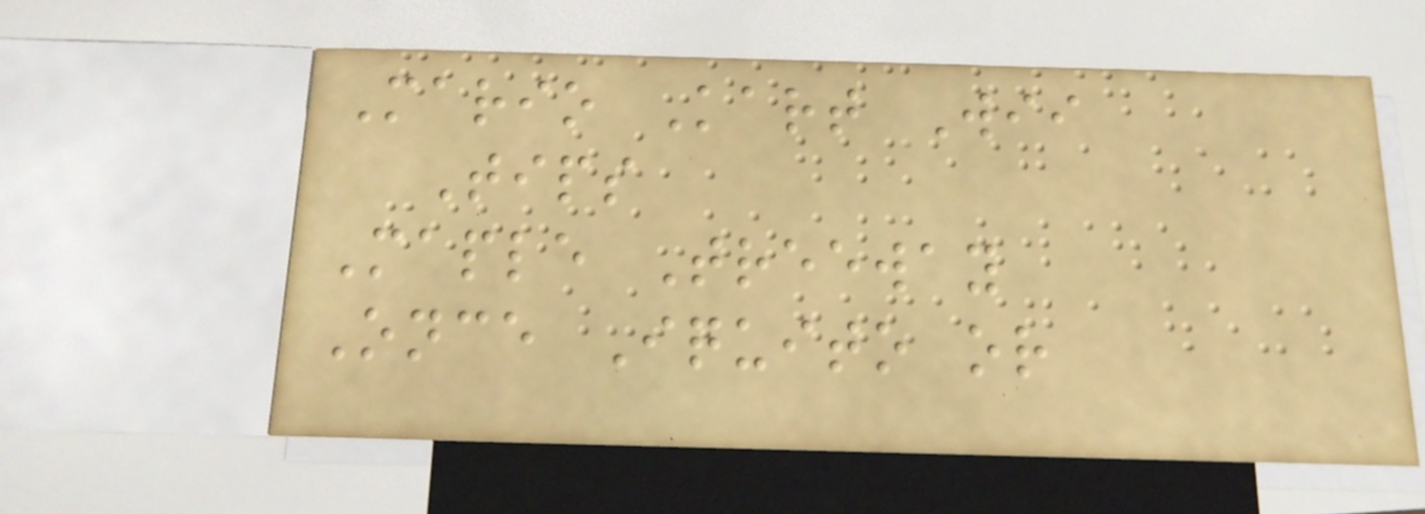Mario Kart Wii
Tips
Maple Treeway
Once Iquito or
